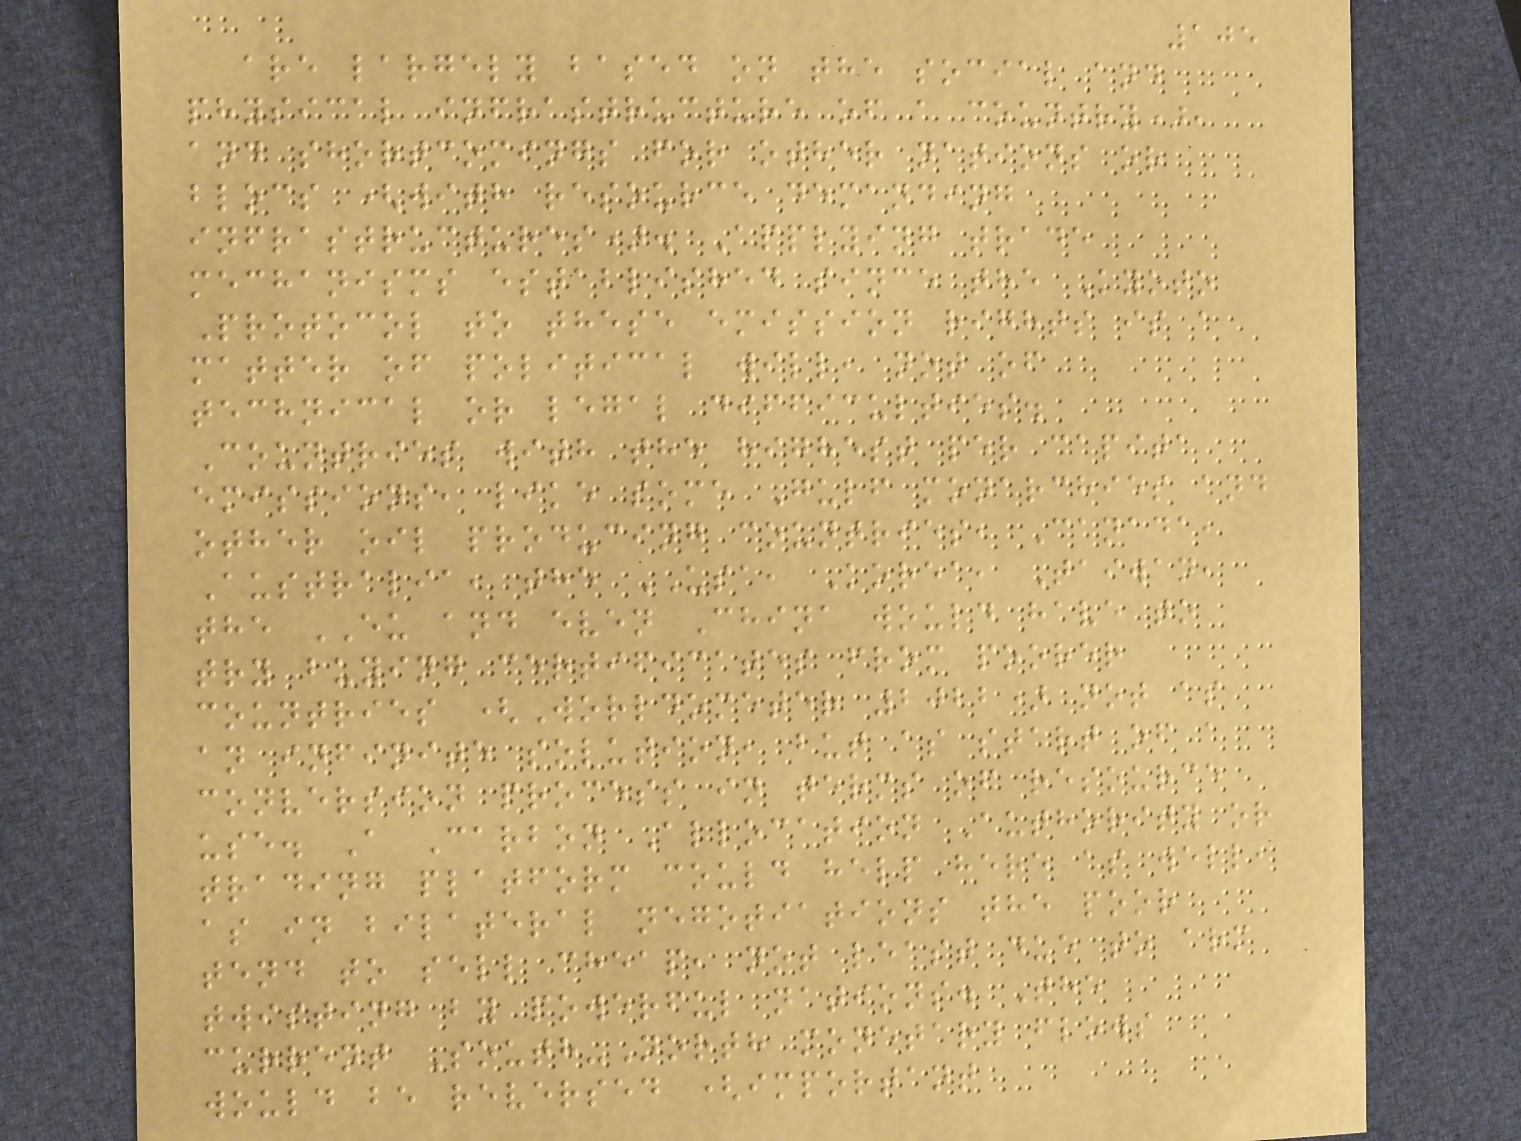105
are largely based on the social and
physical infrastructure of a country),
and shortcomings for other nations or
blocs (with resource demanding
infrastructures). Applying trade
mechanisms established since the Kyoto
Protocol to these emission rights is a
matter of political will, not of
technical or legal difficulties.
Countries with the highest per capita
emissions, like some Gulf monarchies and
other oil producing countries, Canada,
Australia, the USA, Korea, Taiwan,
the EU and even China would have to
try buying certificates from poorer
countries (Worldometer 2022) not as
an infinite solution, but as start of a
conversion process in terms of resource
use. A Carbon Allocation Authority or
trading platform could help here as well,
as in bilateral negotiations the poor
tend to sell cheap, not least due to arm
twisting by powerful nations. The
current South-North monetary flows
would be reversed (important
